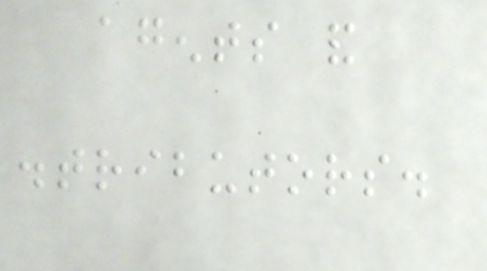agents and
distributors.
